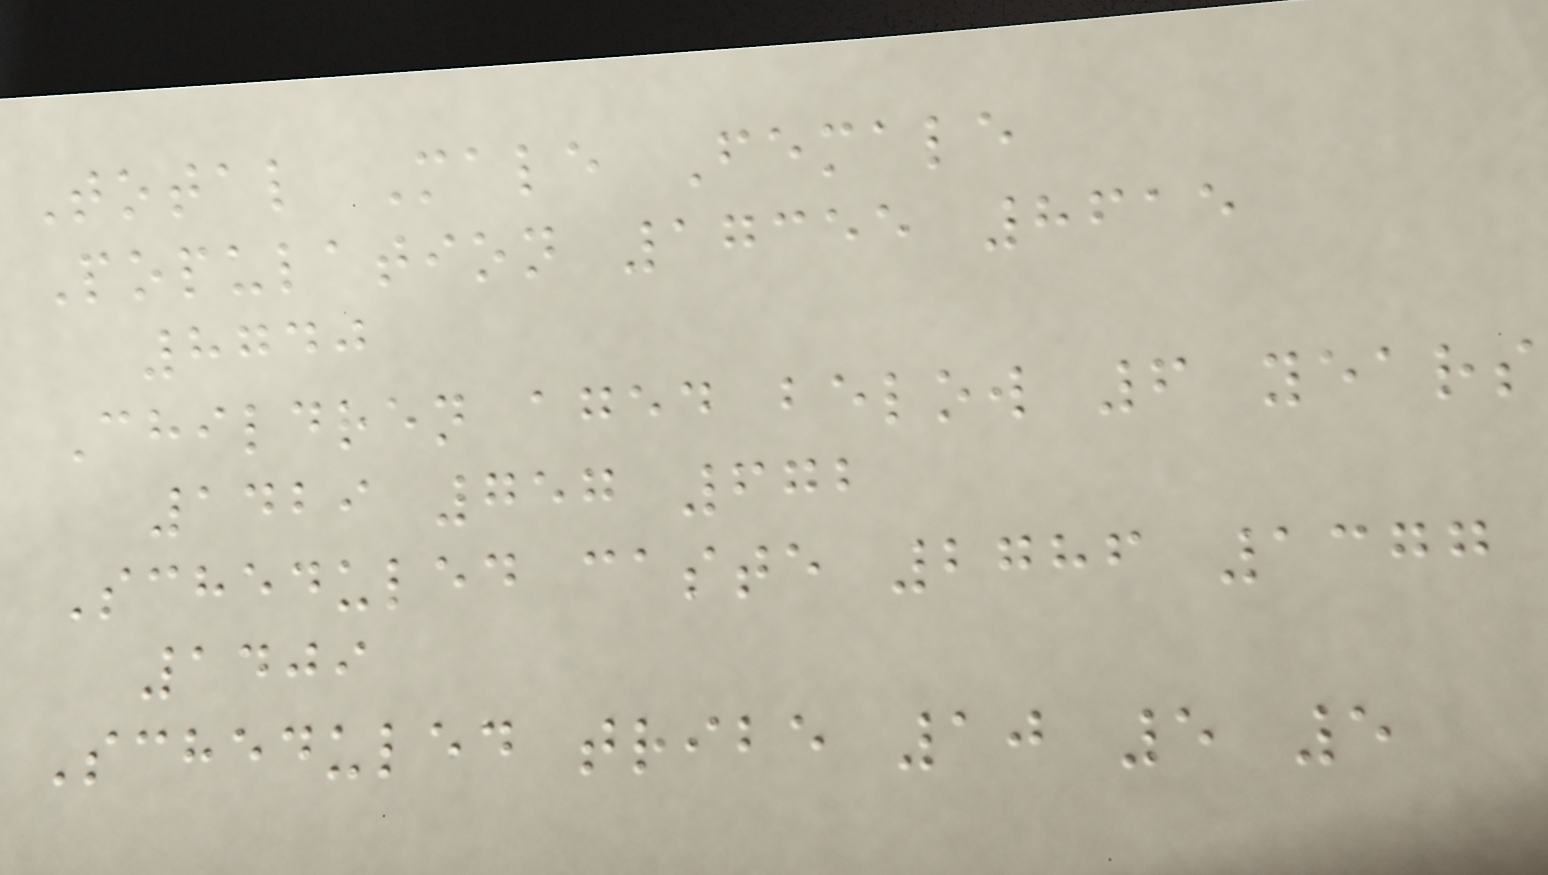Total Male Female
Population 17355 8615
8740
Children aged below 6 years
1429 757 672
Scheduled caste 2786 1377
1409
Scheduled tribe 10 5 5
